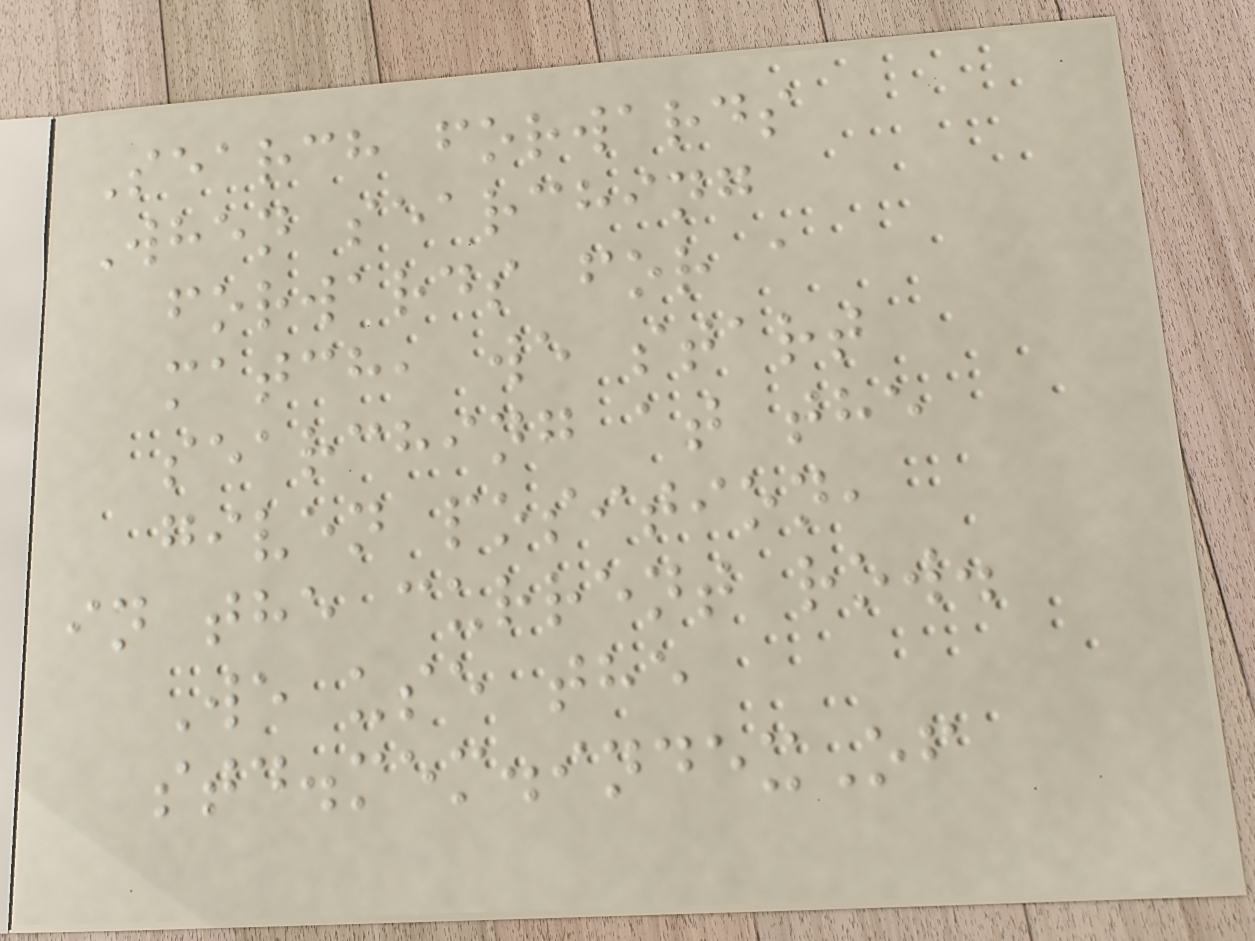Search forwards
When searching
forwards for a
match, we start
searching at the
given position,
in the current row.
We use the
std.mem.indexOf
